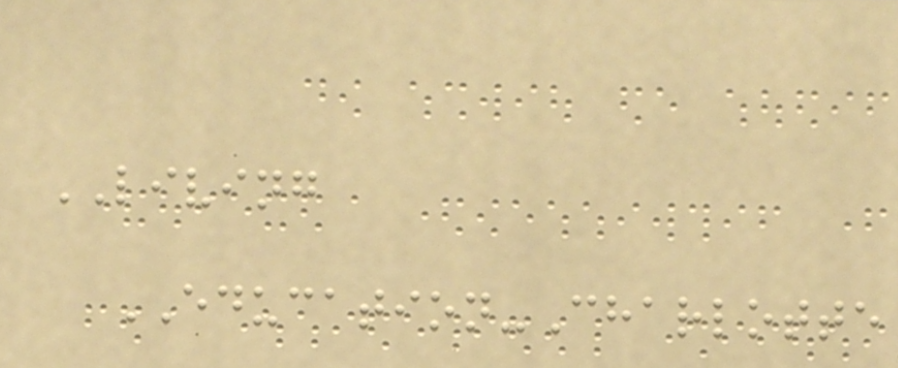LIVING
EDUCATION-Charlotte
